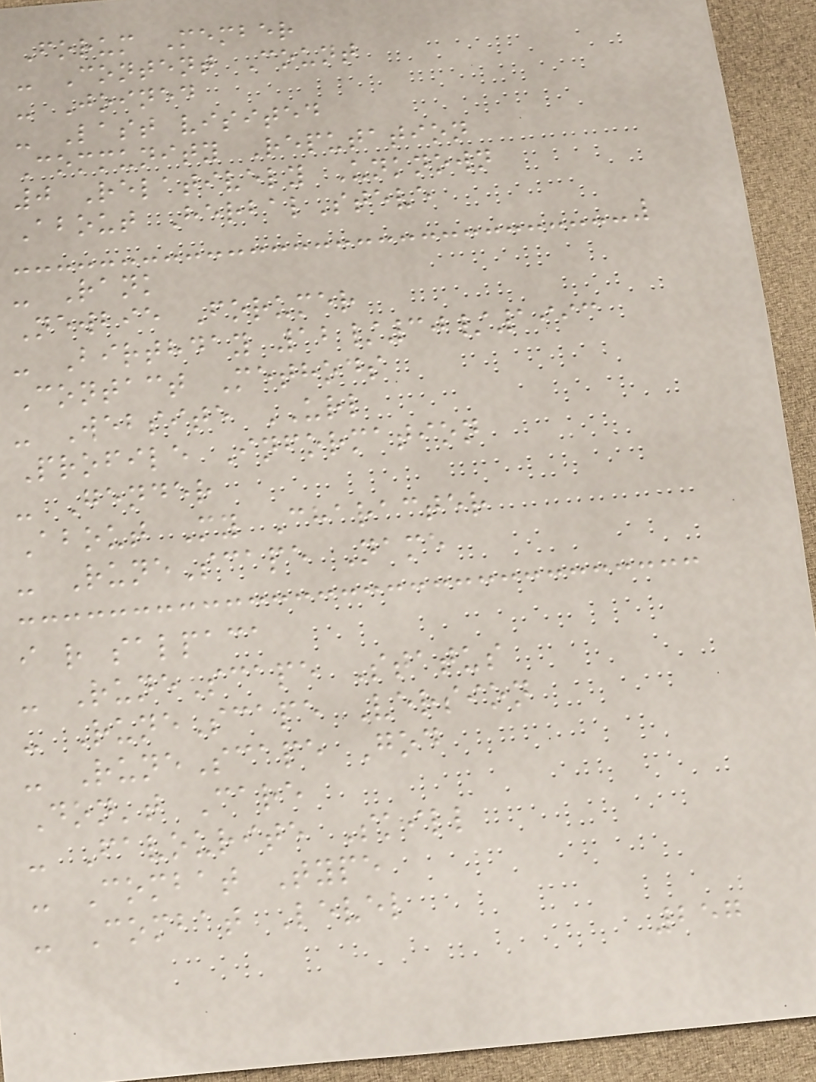Forum Member
- Content Count
- Joined
- Last visited
Community Reputation
0 Relatively Unknown
About HerbalSteve
- Rank
Newbie Forumer
- Birthday 12/30/1993
Contact Methods
- Website URL
Profile Information
- Gender
About My Character
- RuneScape Name
i r salpaca
- RuneScape Status
- RuneScape Version
- RuneScape God
Don't Care
- Favourite Skill
- Combat Type
- Combat Level
257
